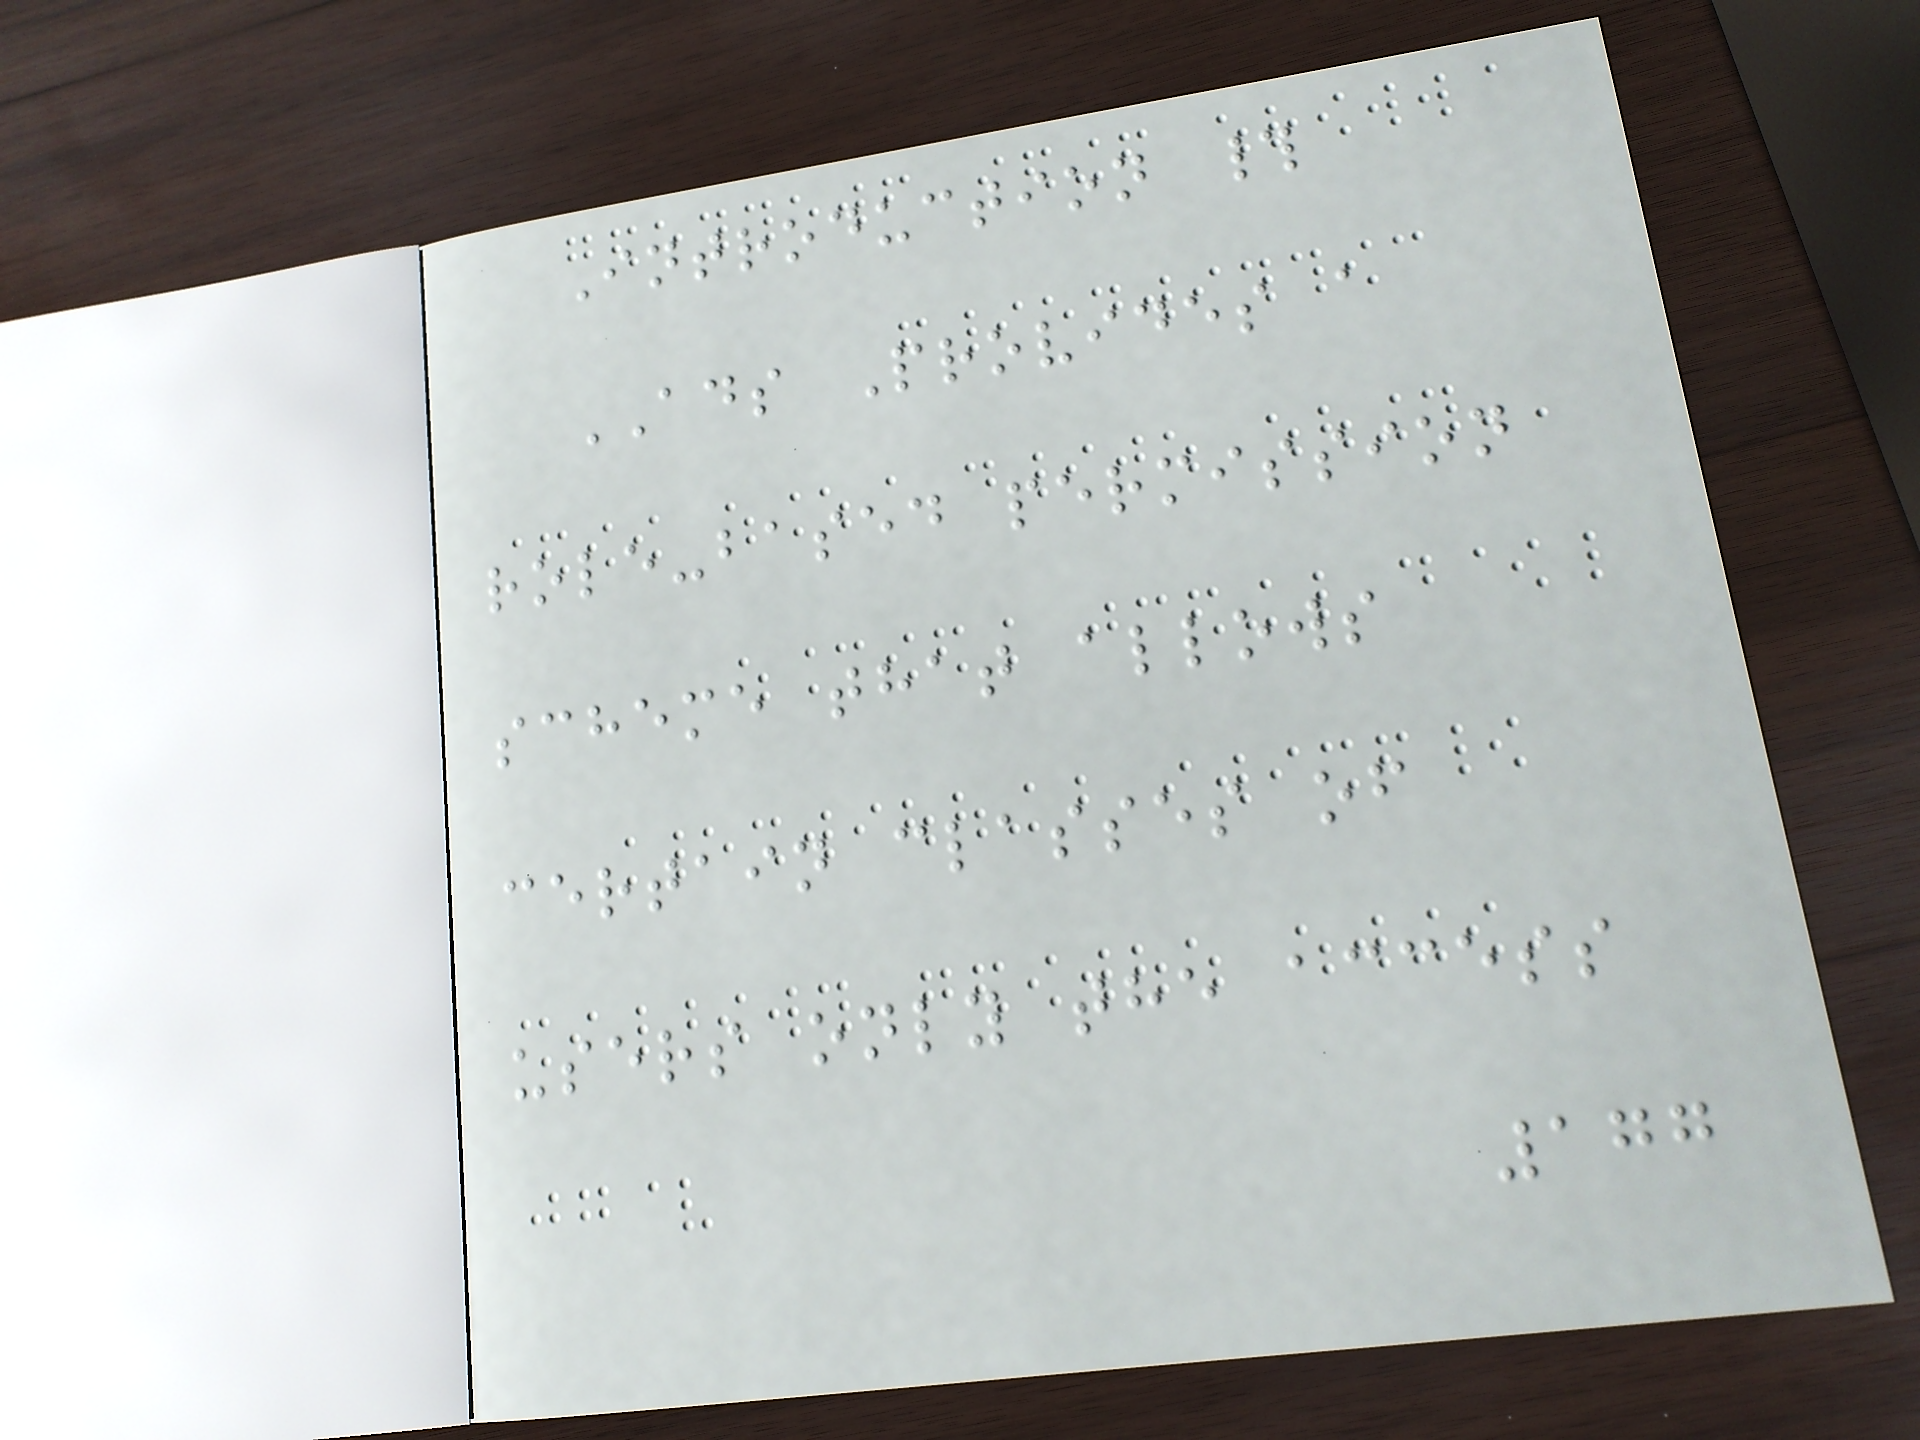Introduction #
ADS Provides a
role-based permission
scheme that allows
certain classes of
users only the access
177
